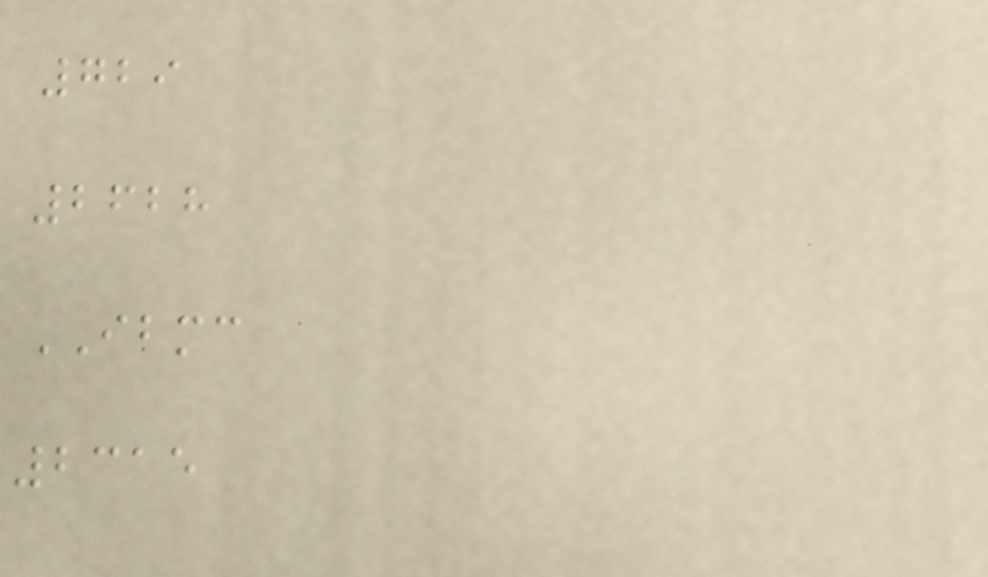729
2628
IBMC
2315
